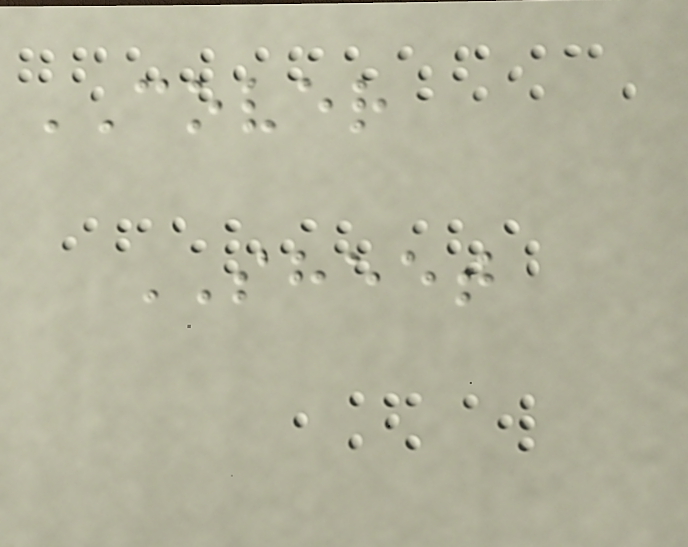COVER
SHEET
